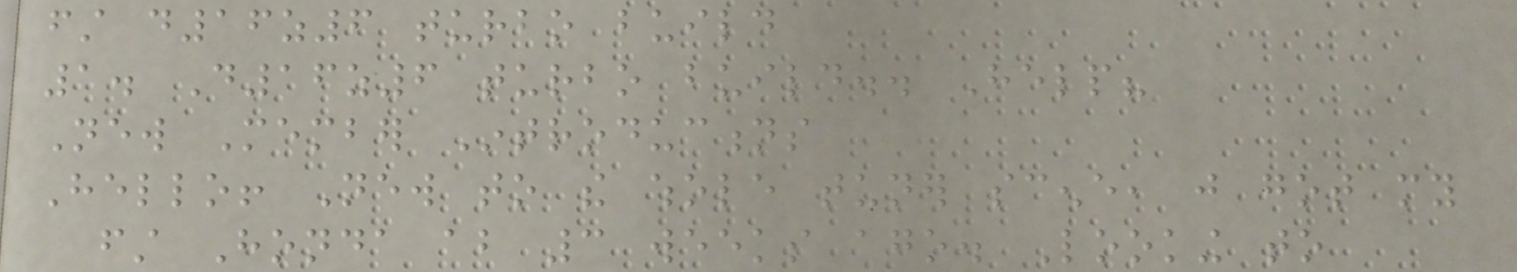first d16z6 turbo build
1. D16z6 turbo build.. Help?
New Member Introductions
Hello! New to the whole tuner scene, just got my
first Honda about 3 weeks ago. Looking to
